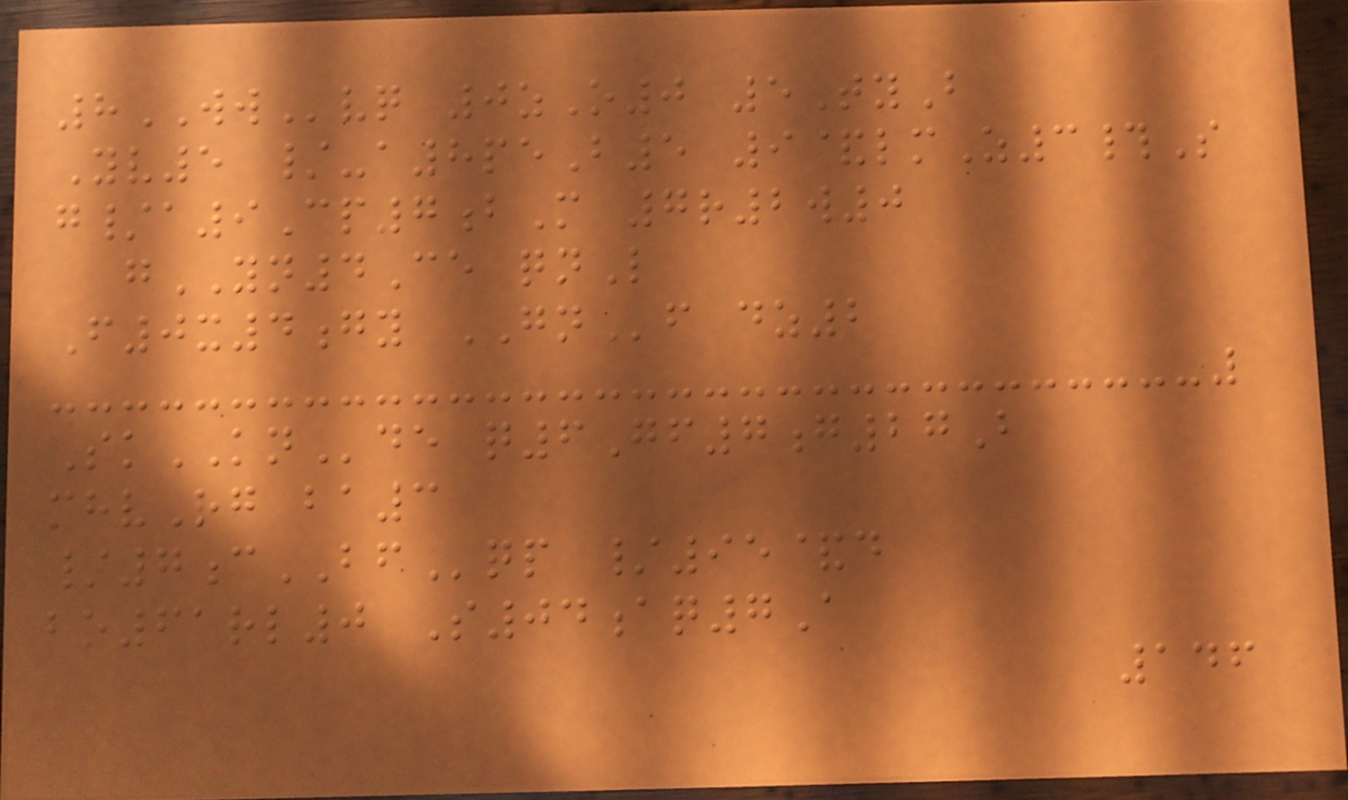8WWvq 0zO0 5TyB
Yv5 /-a8peB5 9&lmZ3#S
g/a9Cp7bM 7r2w0
gYN4Ce qnL
F0x4gy GNf dz2
SkKNde q6Gf7g27B
mhvRg ba3
/7cBFqp /95&d
bo61rl0 S04aq7A
146
